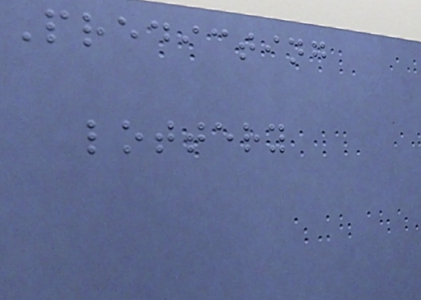Predicting
lottery
